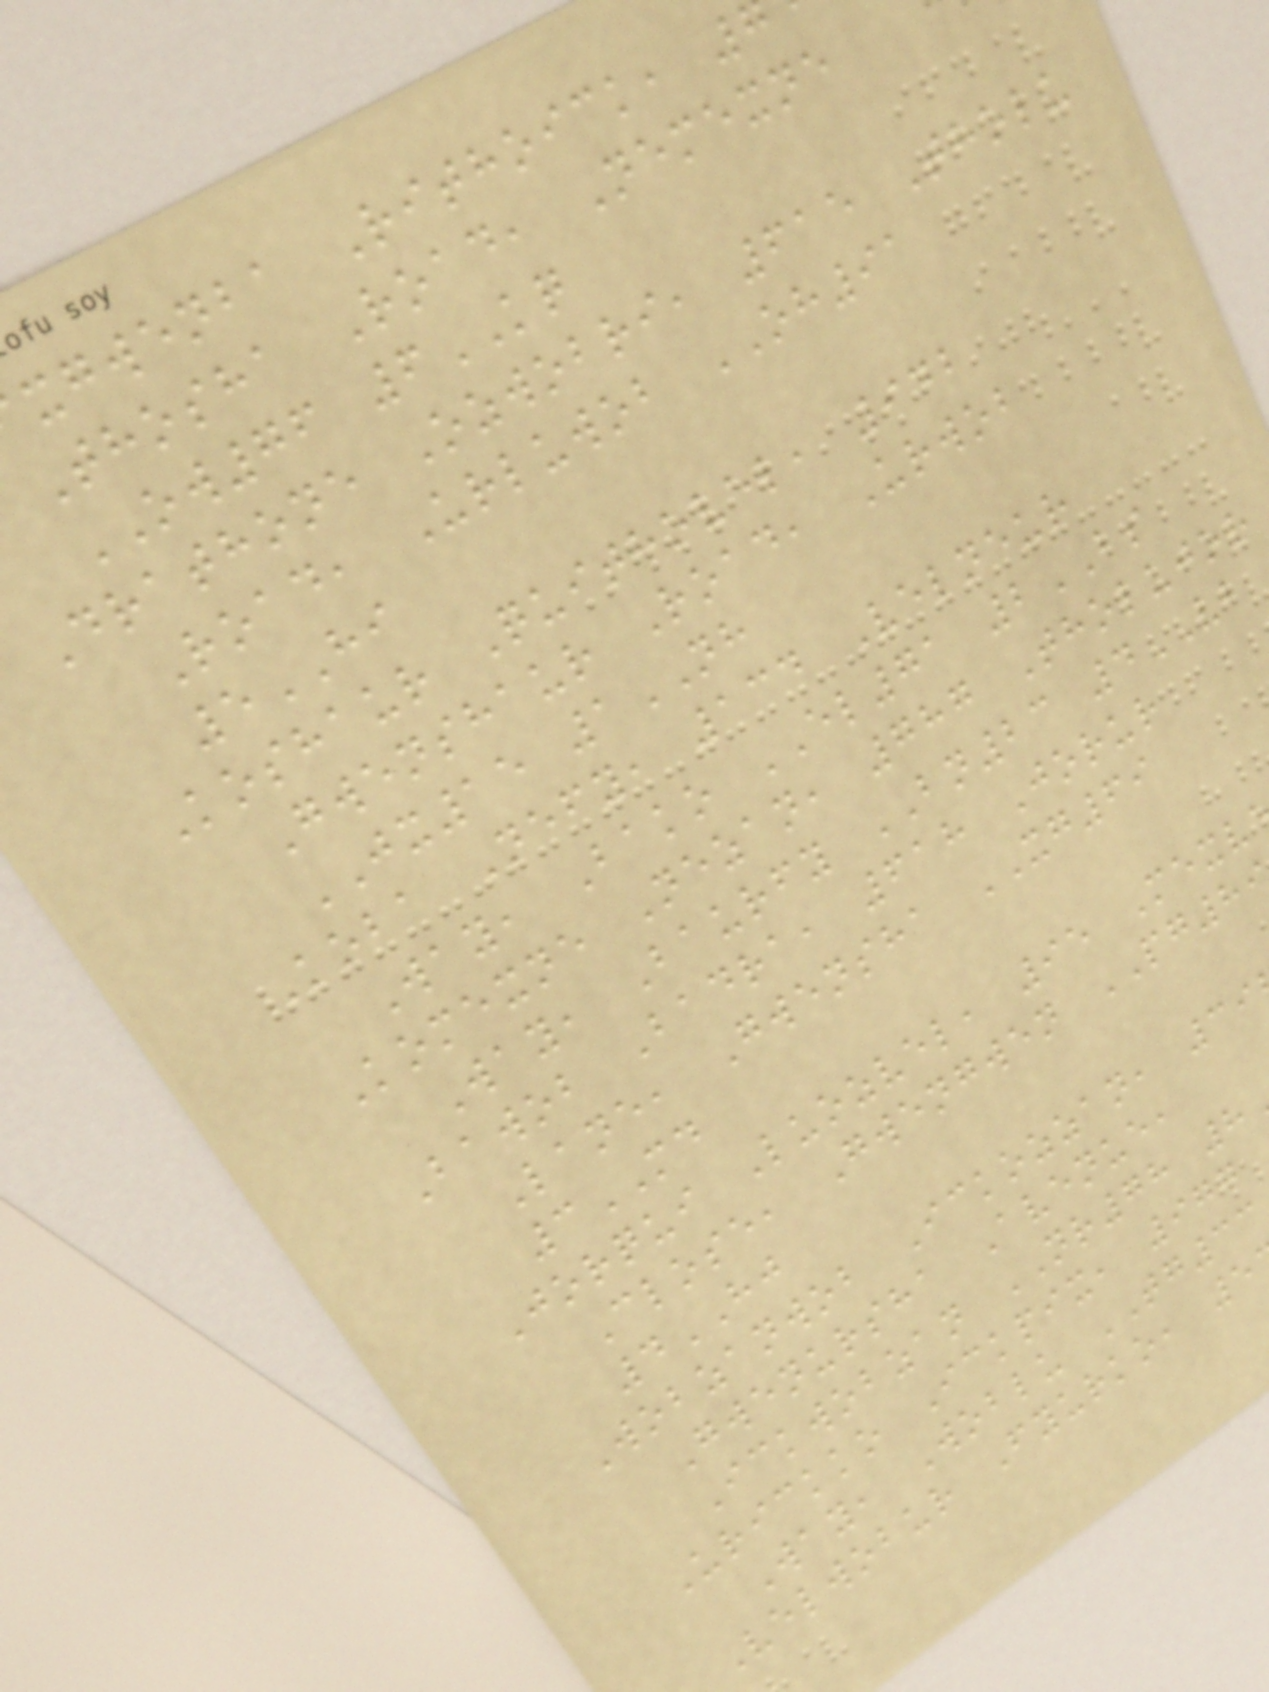xgwenba Rithoick,
Thosha Road, Nemexne
OW76 6KQ
Drathone Ozwobri, 615 Tholu
Road, Urluwob OH91
5HI
Koshaur Quithovel, 942
Gwenshaur Road, Urwob
JX15 1NH
Koba Nefy, 134 Velneur
Way, Bako EL71 2BS
Komexne Nezan, 787 Tholujor
Way, Baurfy BN23 4VB
Bawob Badra, 618 Jorur
Lane, Gwensha XG69
3MD
Jorqui Luozvel, 95 Mexv
Close, Gwengwen PG8
4HJ
Wobzanwob Ickozzan, 39
Gwenursha Avenue,
Ickwobzan NR78 8
Urickko Ickpix, 977
Way, Woblu TG33
Velwobur Fyurko, 5
